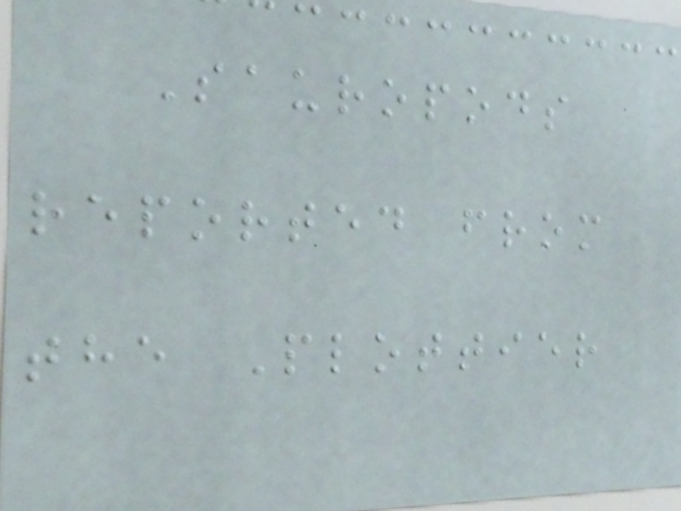Sauropods
reported from
the Plottier
